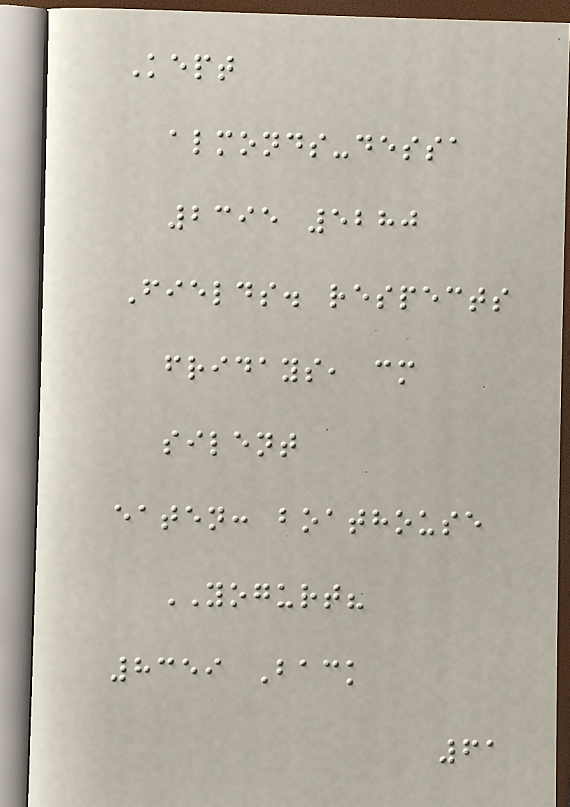Kept
almonds-dessa
2395 5280
Fields. respects
fridays, cm
silent
eaten: boathouse
YOGURT?
8359 Back
61
